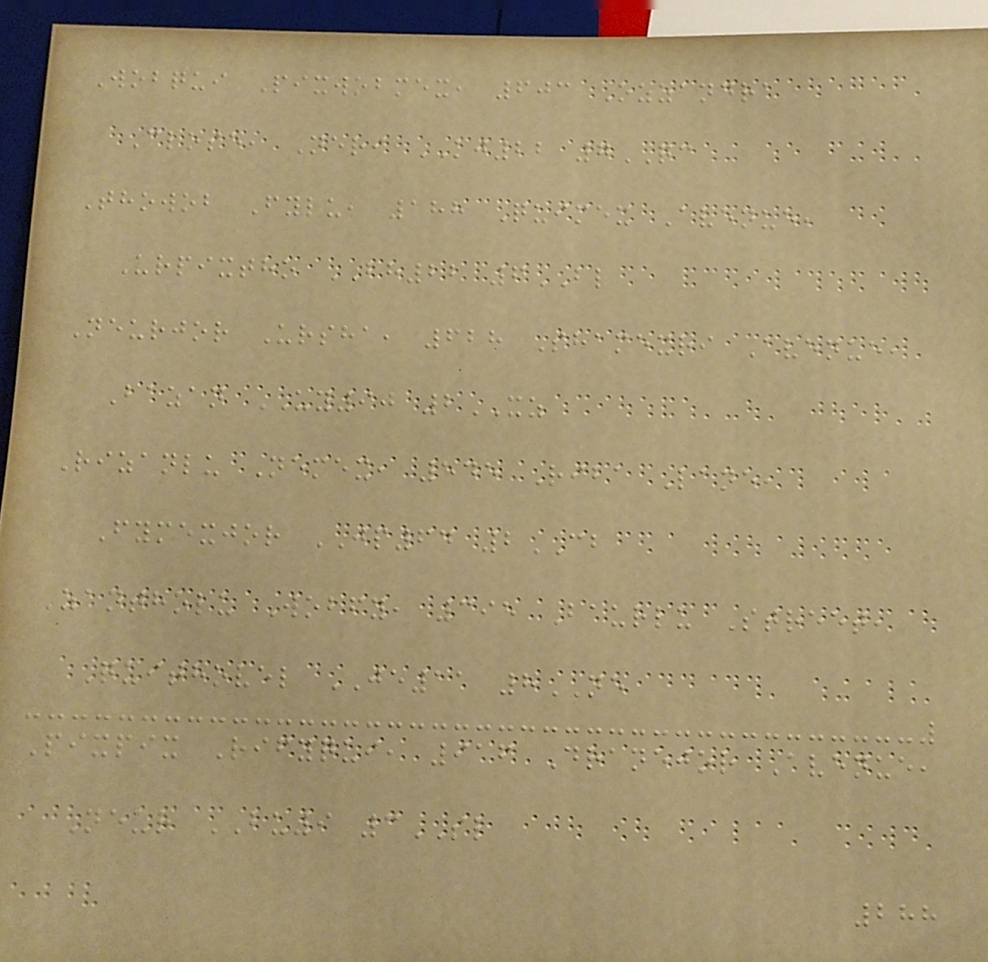Wobqui Pixwobmex, 603 Ozzandra
Close, Neri KJ22 7QC
Thowob Fylu, 188 Quimex Avenue,
Urpixtho BH22 6BL
Neurjor Ursha, 628 Shamexri Avenue,
Bazan UY90 2XZ
Rizanlu Nemex, 545 Riba Lane,
Fymexjor JP64 2CB
Zantholu Wobfy, 395 Baurlu Street,
Quithovel JE11 8NE
Pixpix Rifyqui, 916 Dranejor Avenue,
Neur BU9 3SL
288
